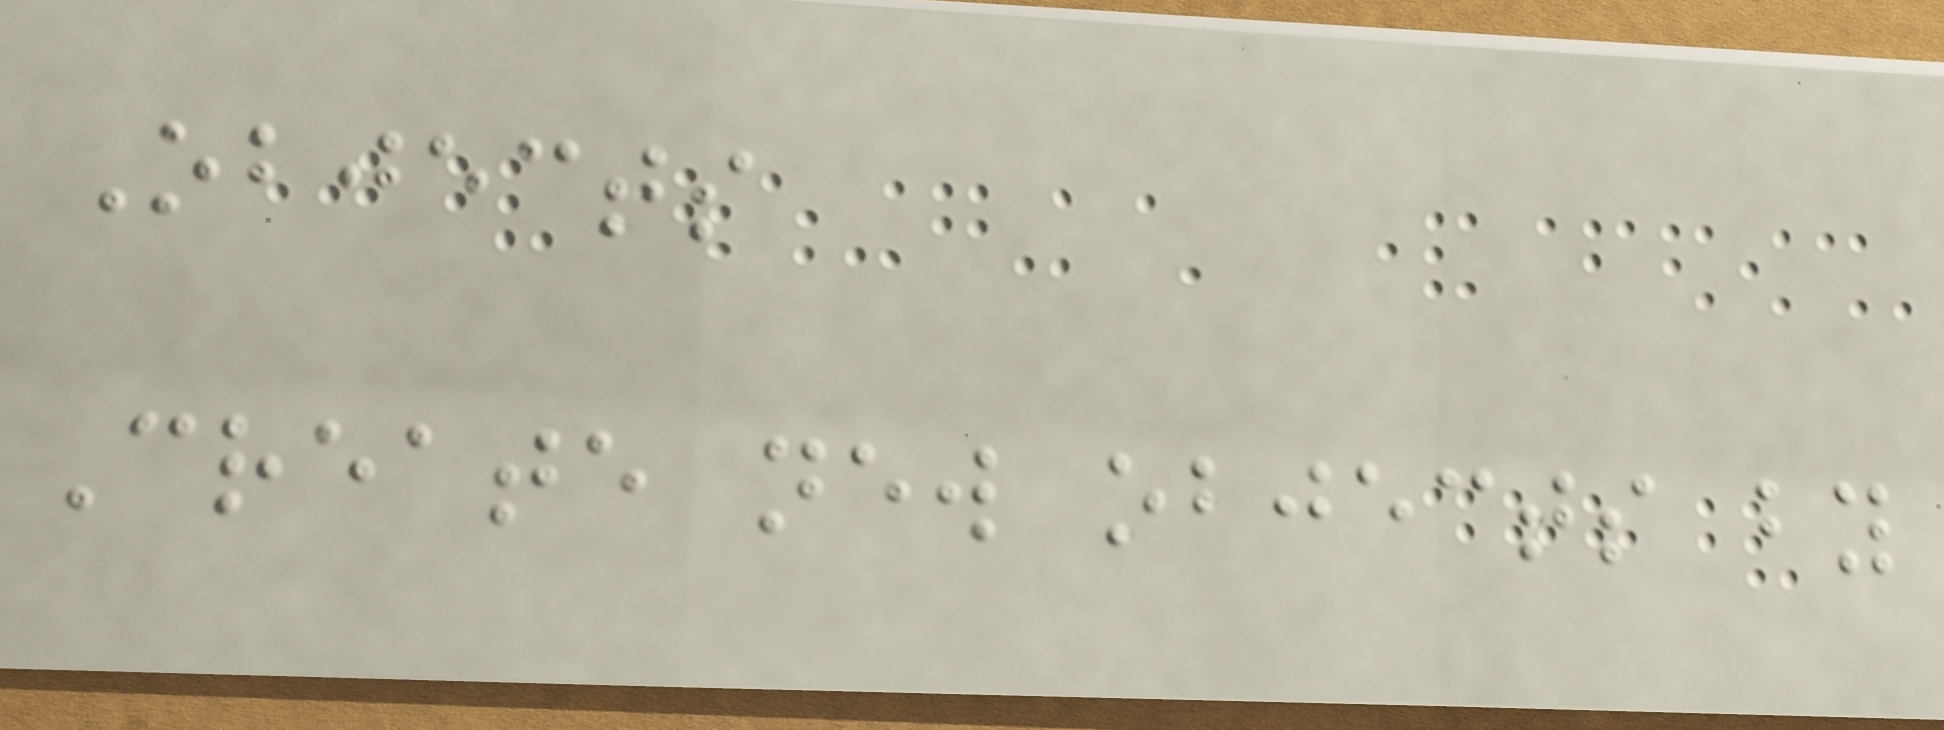Objects
Create new objects by
